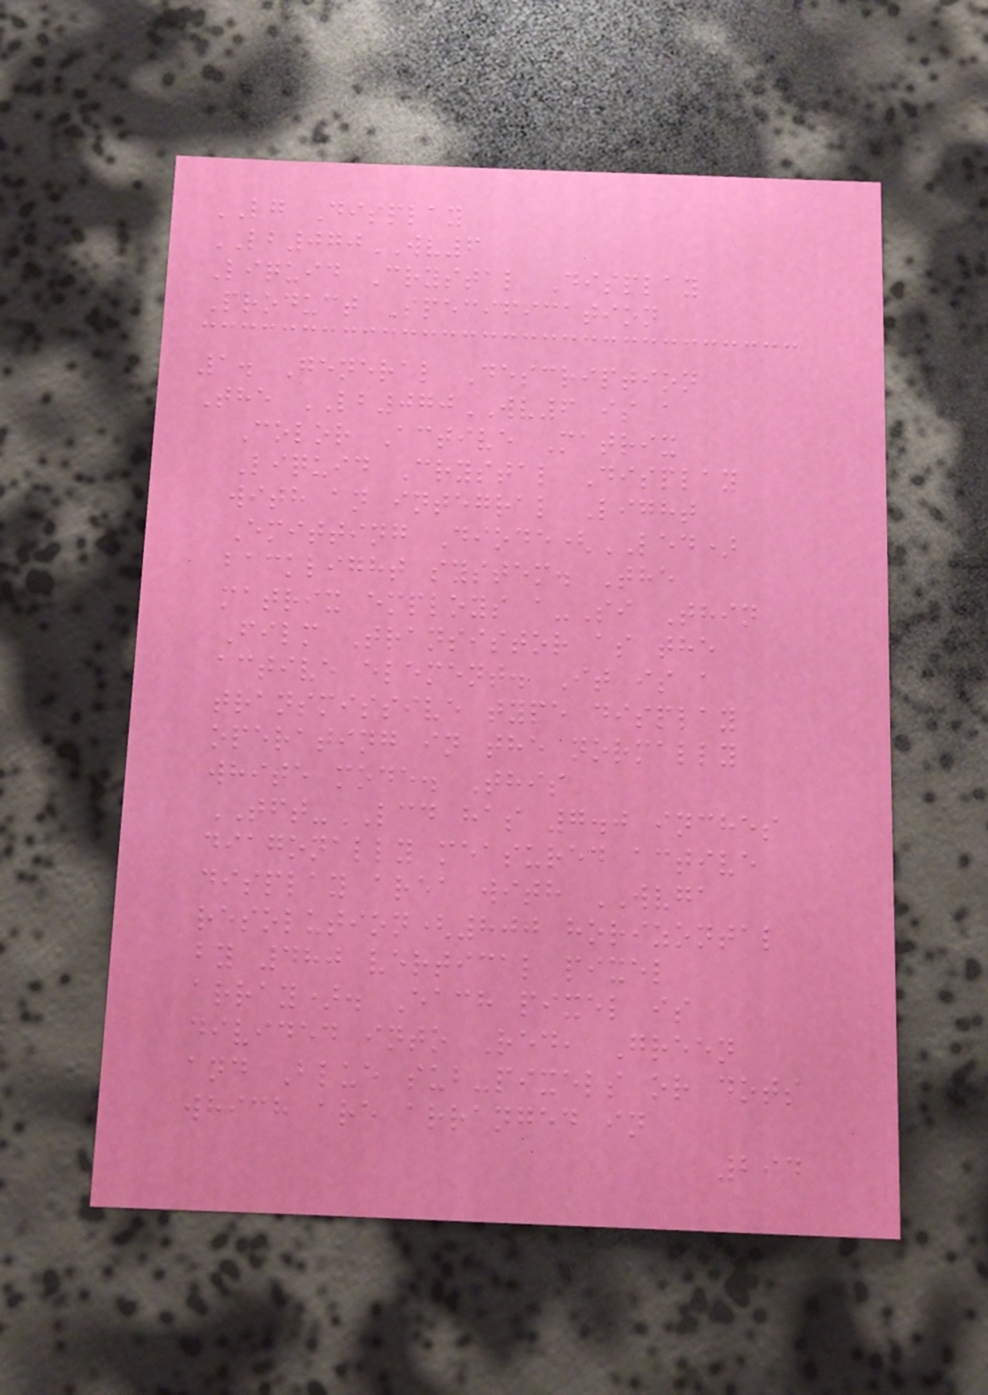LG Display
LB070WV6
Liquid Crystal Display
Product Specification
1. General Description
The LB070WV6 is a
Color Active Matrix
Liquid Crystal Display
with an integral Light
Emitting Diode(LED)
backlight system. The
matrix employs a-Si Thin
Film Transistor as the
active element. It is a
transmissive type display
operating in the normally
white mode. This
TFT-LCD has 7.0 inches
diagonally measured active
display area with WVGA
resolution(800 horizontal
by 480 vertical pixel
array). Each pixel is
divided into Red, Green
and Blue sub-pixels or dots
which are arranged in
294
